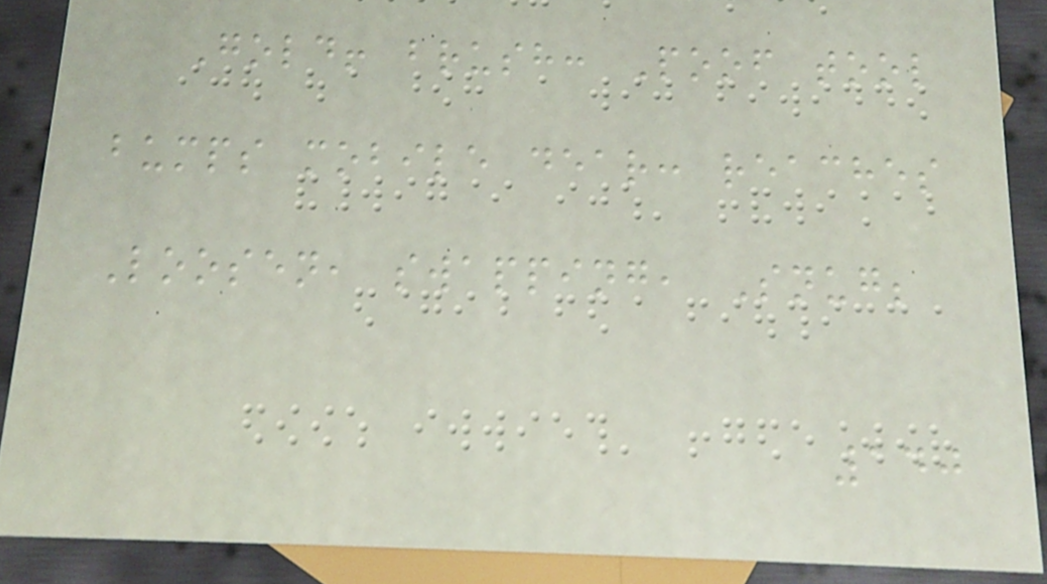Gold! brush: Poof tool
bumps mobile dear: reaches
Loosen, swapping, Snug;
140
